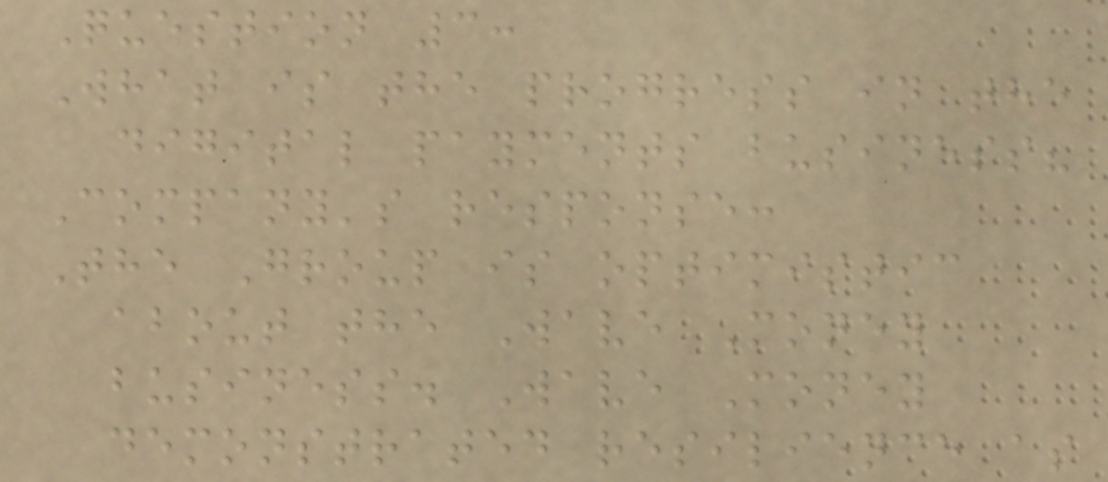Question 3:
What is the progress in the
digital payments business?
Company's response:
The Group is optimistic
about the Wave Money
business. Wave Money
demonstrated resilience as
